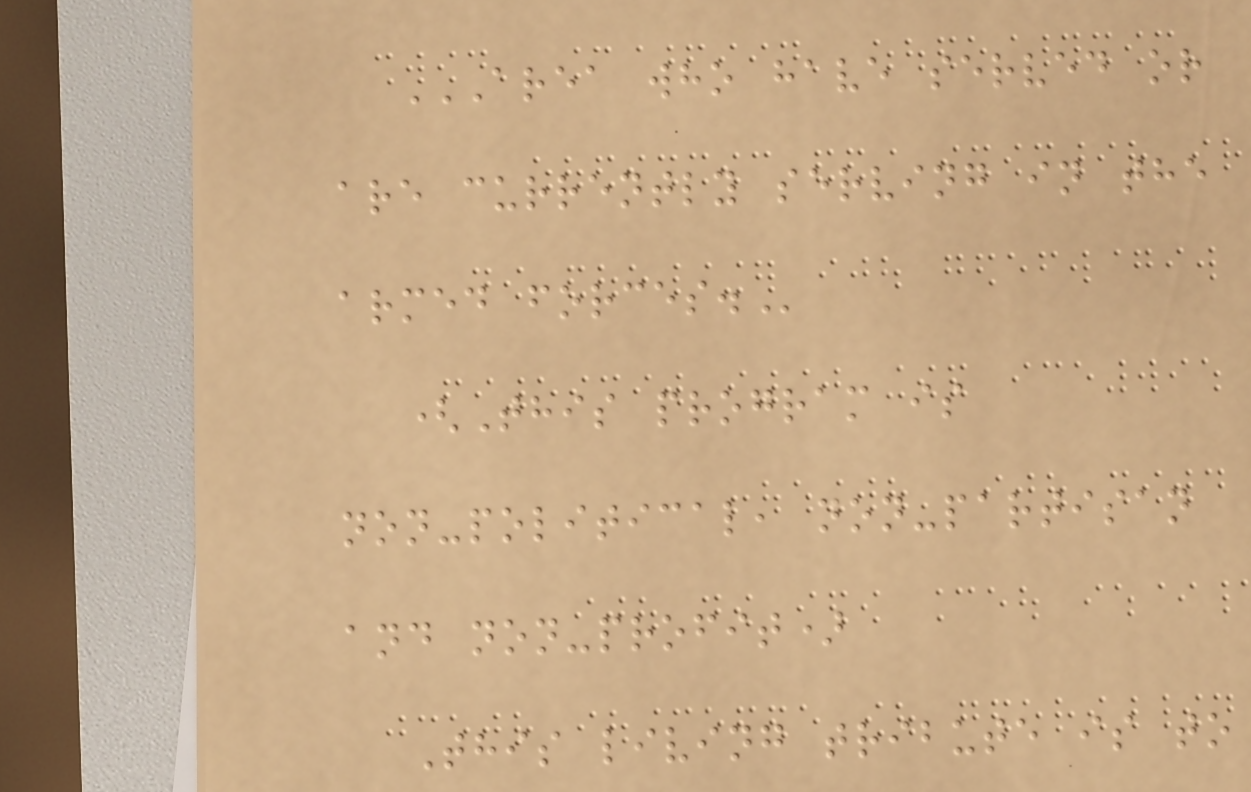AREA WHO HAVE SERVED OR
ARE CURRENTLY SERVING IN THE
ARMED FORCES.
(This program is
non-political, non-partisan
and non-profit)
This living tribute is to
